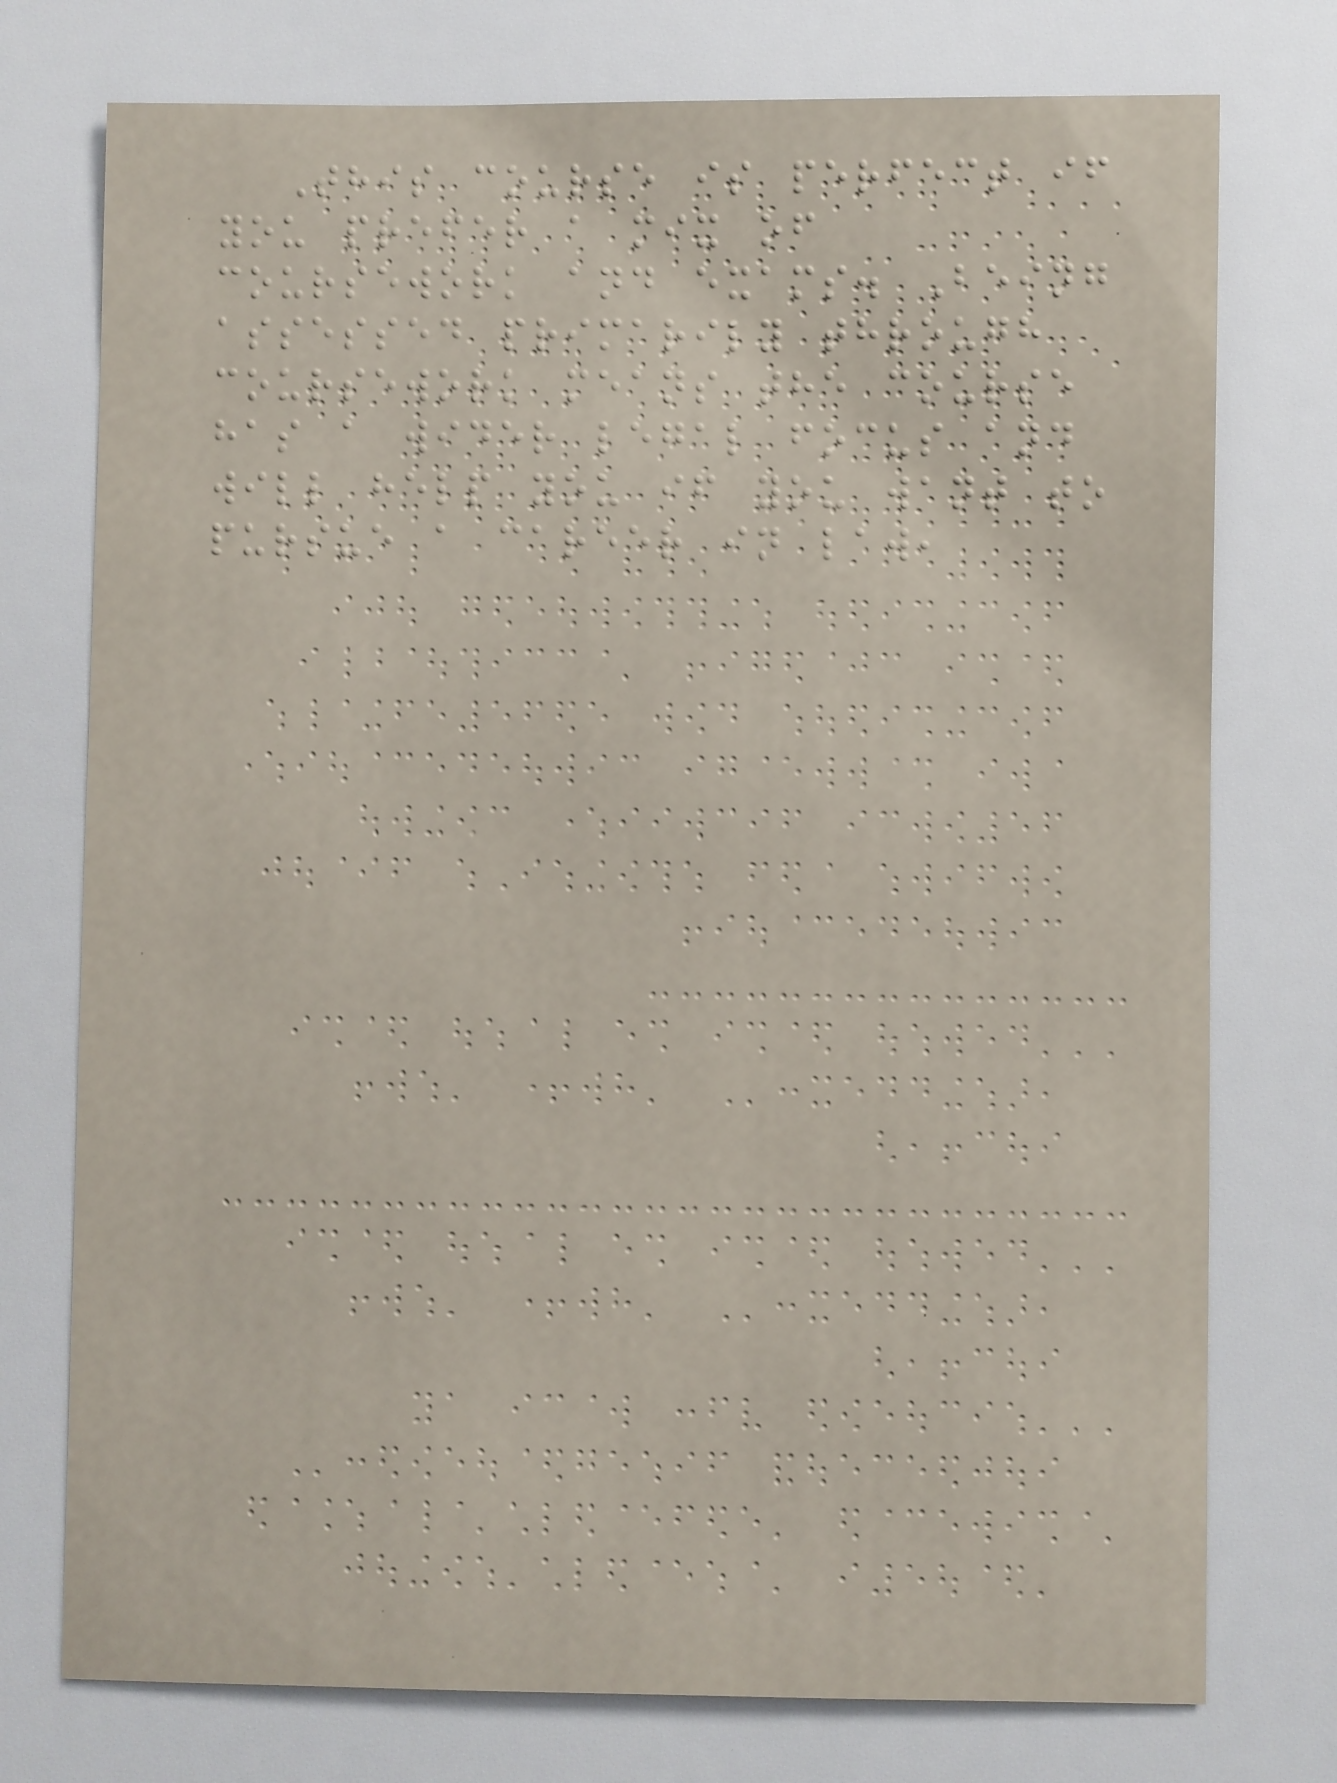This course is perfect if
you prefer a mix of
coursework and exams. Being
assessed primarily through
coursework means the course
has a wider legal focus and
will help you if you want to
pursue a career in law,
